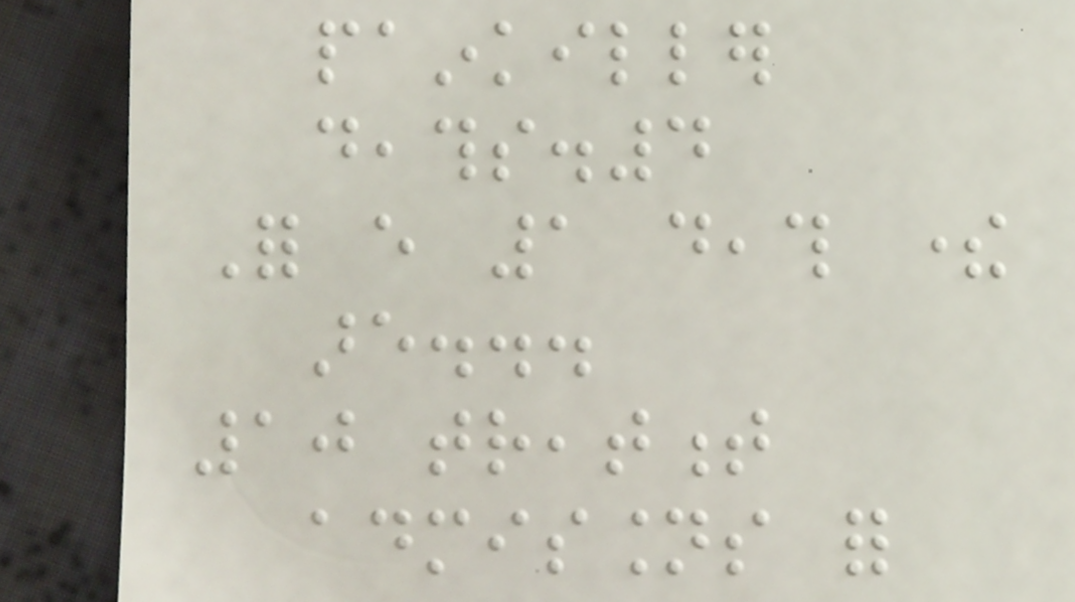painkiller
deaths.4
For every 1 death there
are...
10 treatment
admissions for
